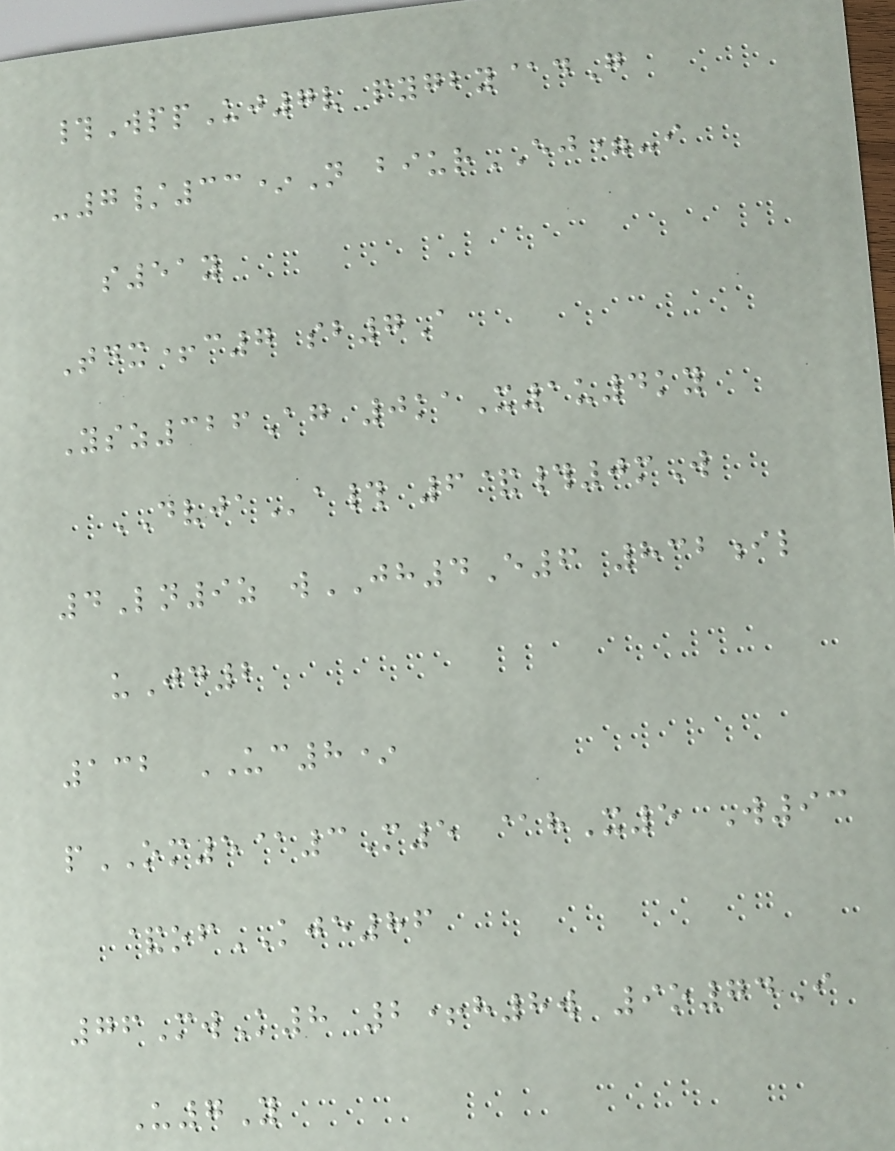#WppUj7v pygby@dG
-7/33*N biurEJ=-i
s51y
Tdx+c7 sb7A
Ysz326Ag 0kaX1u4ky
DVJAa# 6&#0mW
4Ln9z wJH4E6 832il
uJd2
132 UC8*
pOM5@3M5 @hX5 W93
&ofKJE86
76MwK8 2+h8w 9o74I
U7Y
